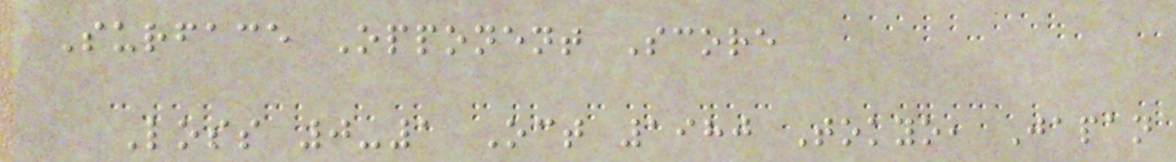Surface Opponent Score
Loss 0-1 Oct 1980 Tokyo, Japan
